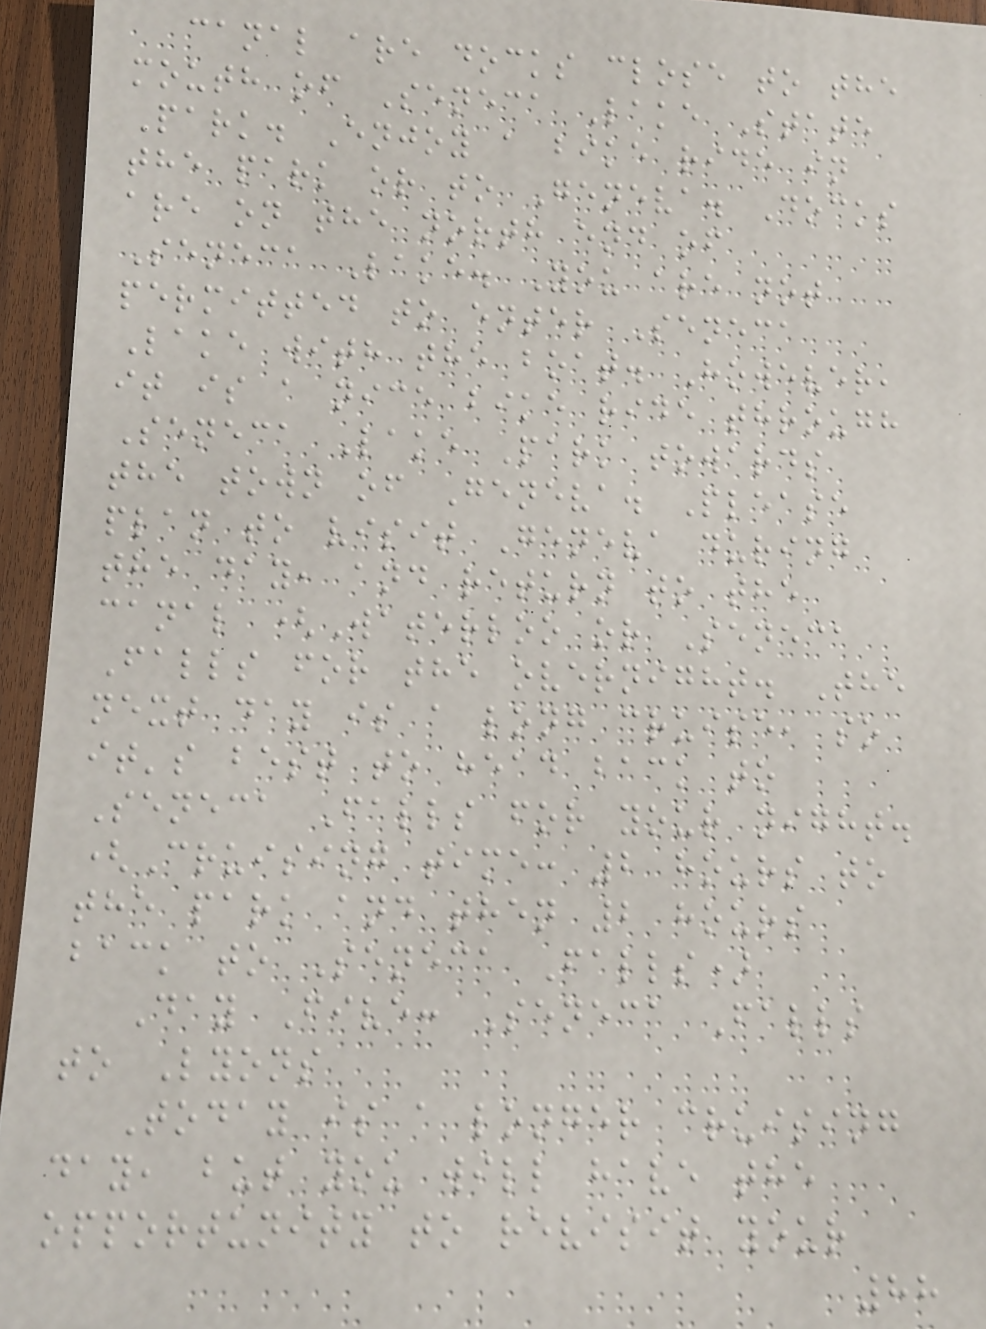canal are docks close to the
mouth of Seneca Lake State
Park. Enjoy a bike ride in
the park or to Geneva. Docks
are on the north end of
Seneca Lake. You are not
permitted to enter Seneca
Lake with the boat. However,
it is a nice bike ride through
Seneca Lake Park towards
the town of Geneva. Please
plan to visit Geneva during
the day, and return to the
canal (Waterloo or Seneca
Falls for the overnight. The
next day is a long cruise, so
it's best to head back to
Seneca Falls for your night.
(Cruising time: 2 hours to
the park and then 2 hours
back to Seneca Falls)
Day Five: Seneca Falls
to Lyons
Today is a longer cruising
day, but you will have the
opportunity to revisit your
88
